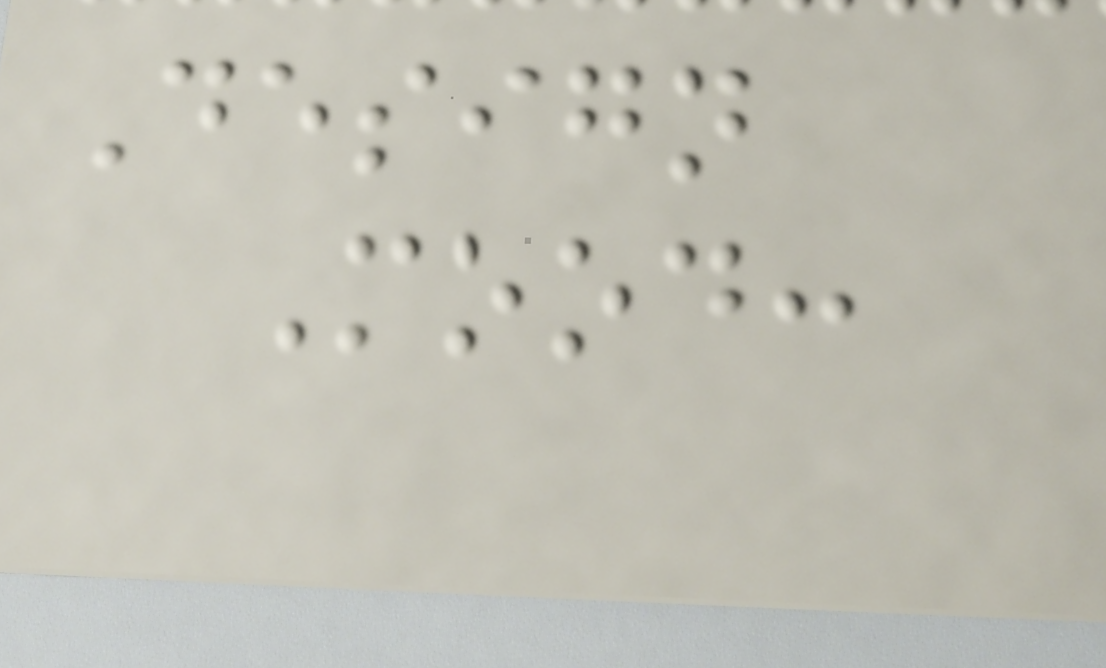Design
Mood:
